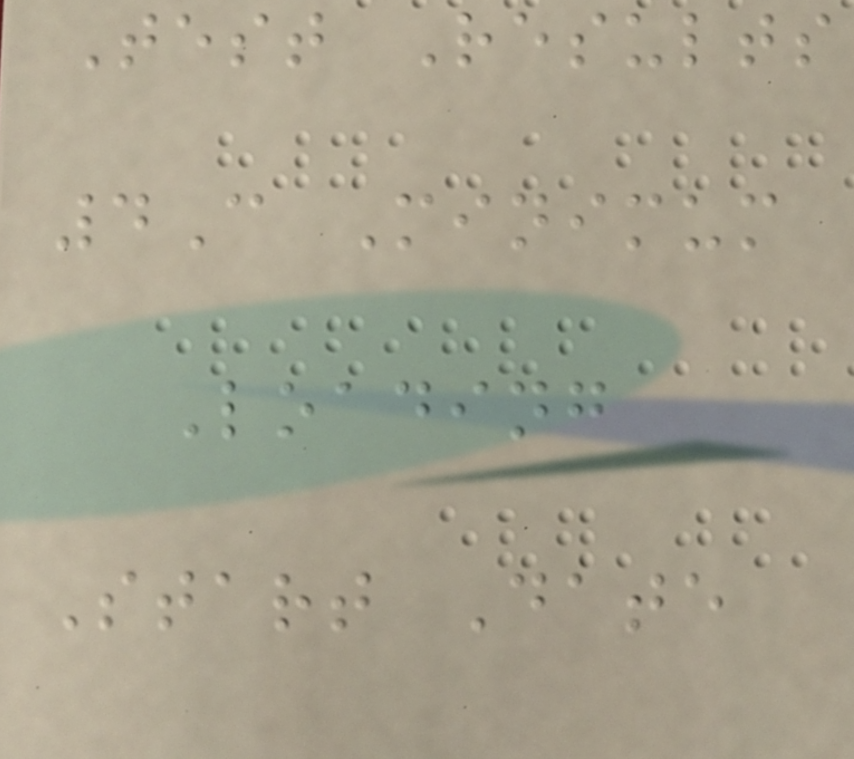Test Results
4C Minimum
Loading
Start Date
